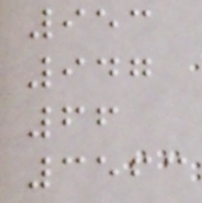953
947
66
3563
